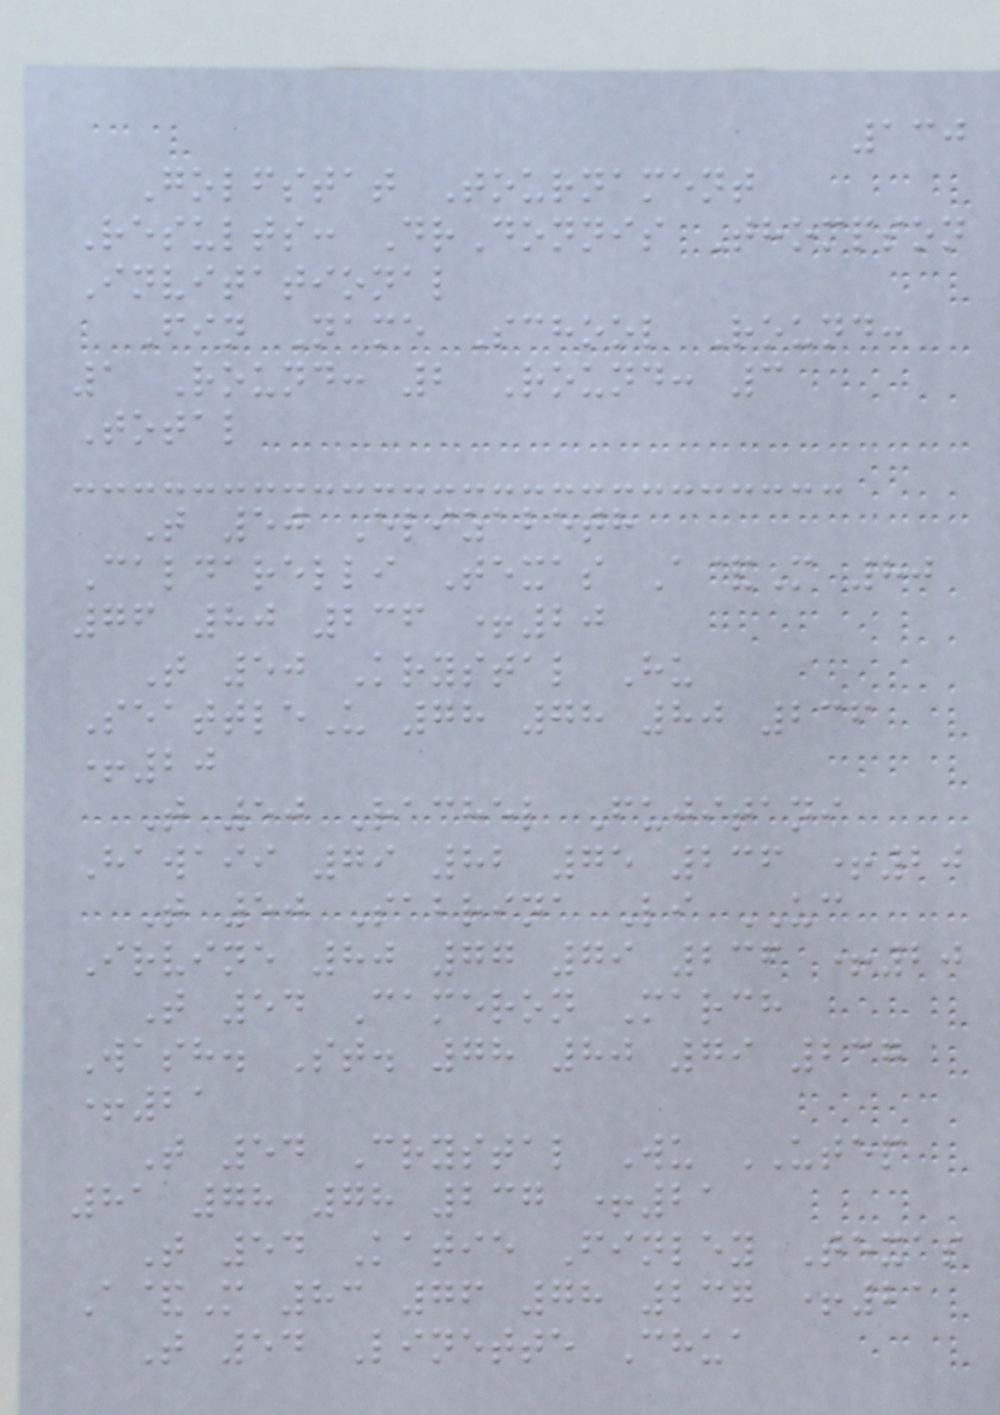130
Golfstat Tournament
Results: DrDonnis Thompson
Invitational
Fin Name School Round:
1 Round: 2 Round: 3
Total
T 50 Elizabeth
Caldarelli Texas A&M 80
76 80 236 +20
T 50 Krystal Hu
SeattleU 78 78 80 236
+20
T 50 Rachel Fujitani
Hawaii 79 82 75 236 +20
T 50 Sabrina Li UC
Irvine 80 77 79 236 +20
T 54 Cameron March
Wash. St. 78 80 79 237
+21
T 54 Crystal Wu UTEP
81 78 78 237 +21
T 54 Katie Finley Texas
A&M 83 76 78 237 +21
T 54 Linette Chua
